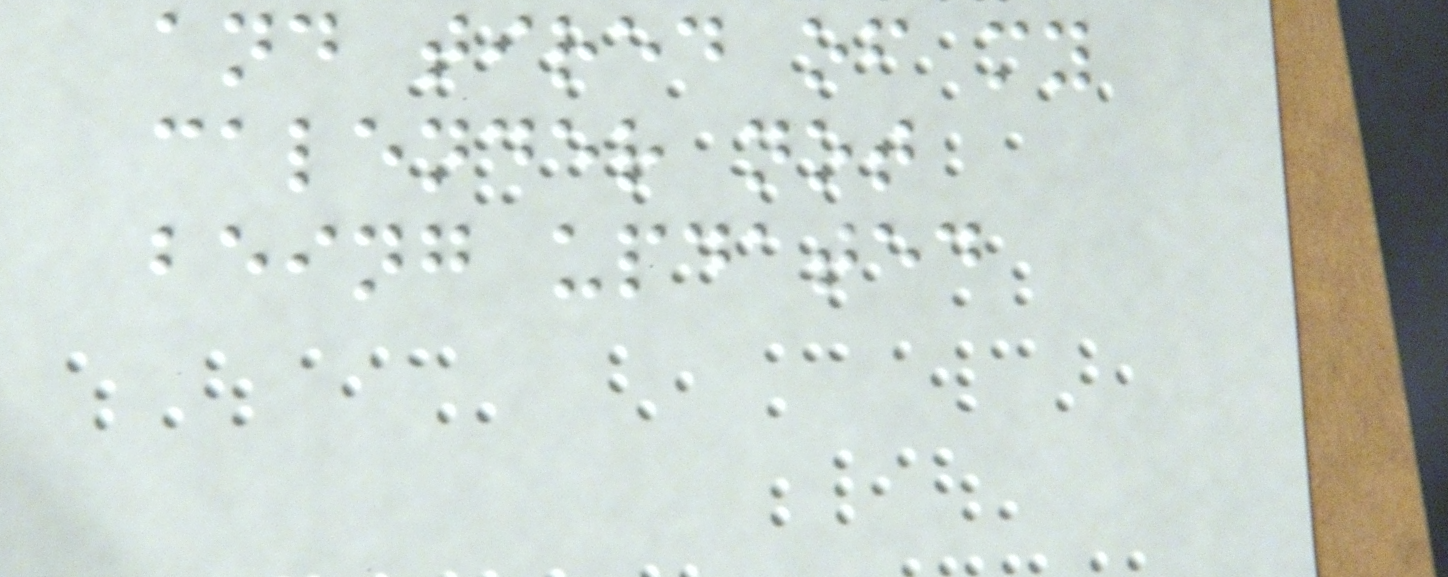and tired of my
calender not
being updated
